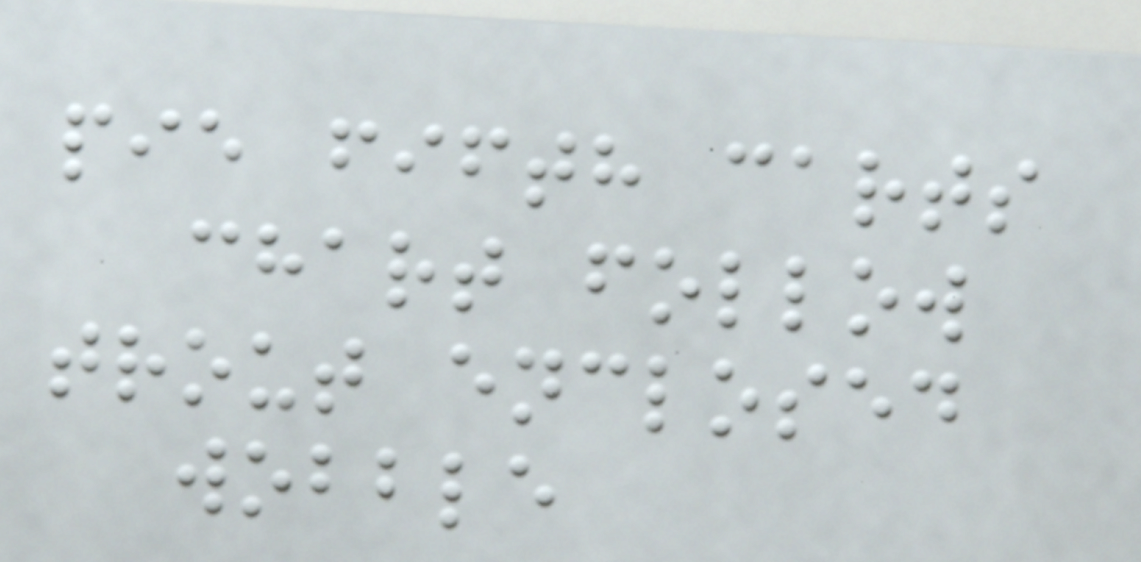pie fifth carts
chart follow
trout enclosed
wobble
